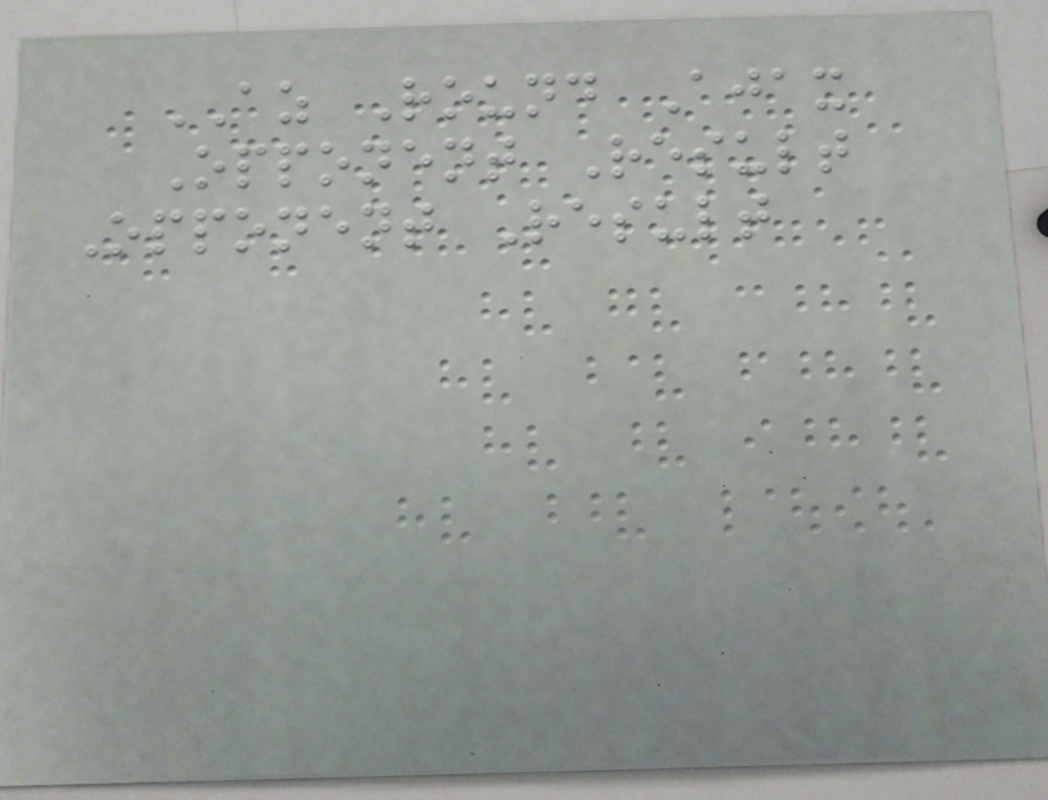AZ Round Ajax
Opponent Result
Opponent Result
